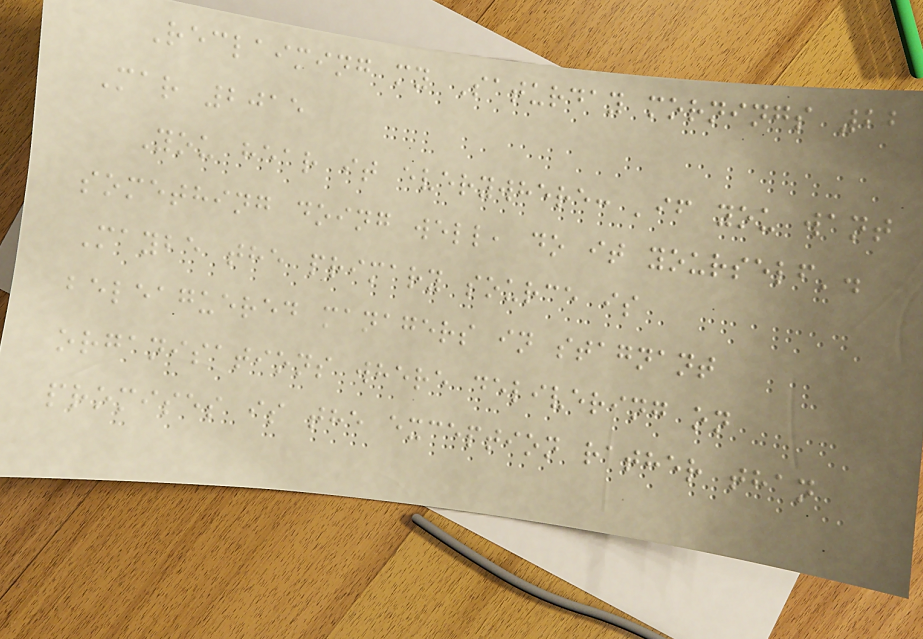Reclaiming my Saturday mornings 22
Mar 2015
You hear it everywhere: 'if you want
something doing well, do it yourself'.
Maybe the primary source is
beleaguered managers in stagnant
organisations where delivering on
promises is the exception rather than
